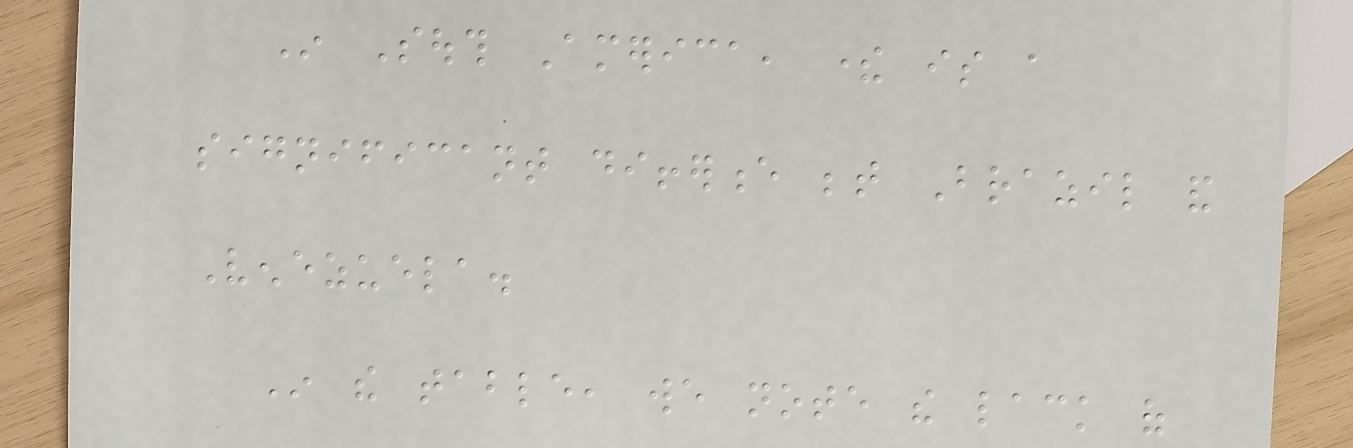In South America, there is a
significant difference between Brazil and
Venezuela.
In the table, we note the lack of
